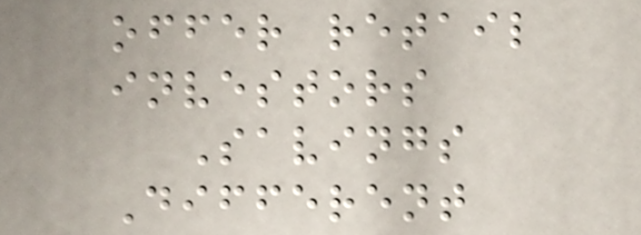offer retail
investors
Savings
Different
